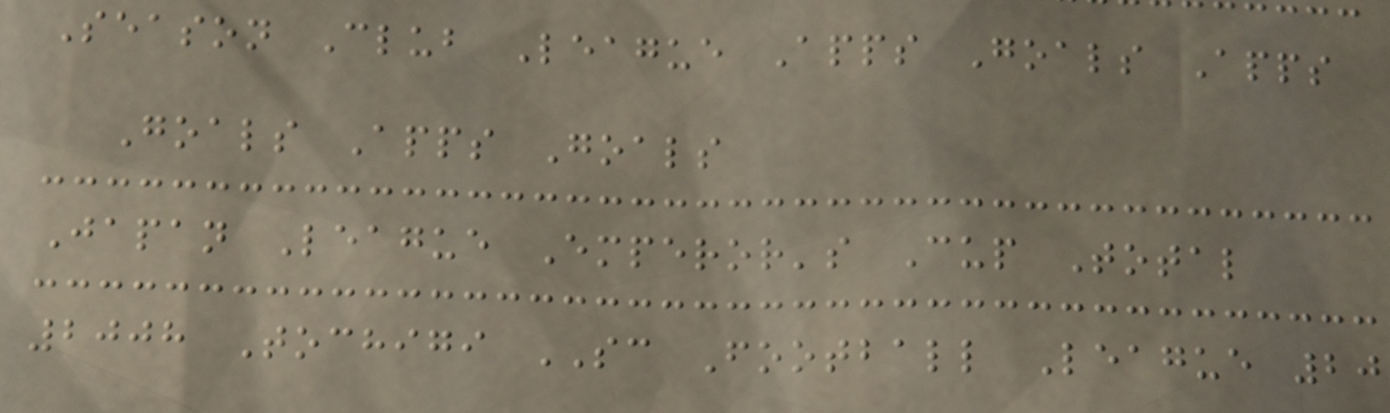Season Club League Apps Goals Apps
Goals Apps Goals
Japan League Emperor's Cup Total
2008 Tochigi SC Football League 20
